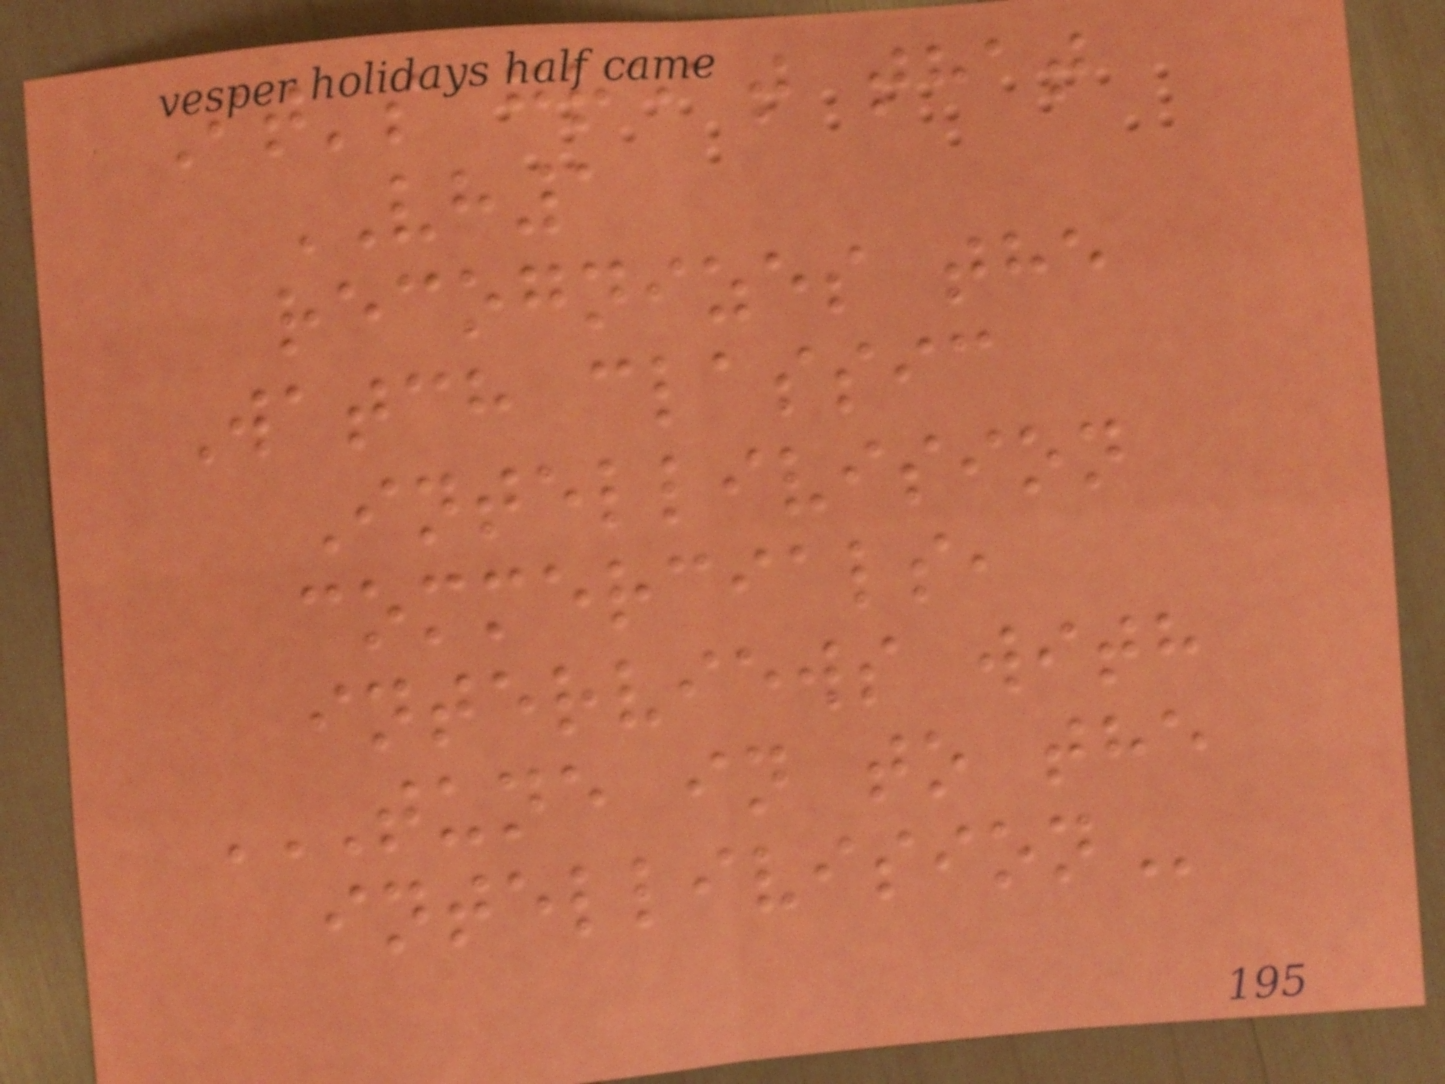It's great that
VH1
recognizes the
Watch classic
Intellivision
commercials,
interviews with
TUNE IN TO THE
INTELLIVISION
